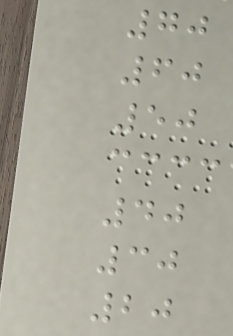70
60
50
40
30
20
